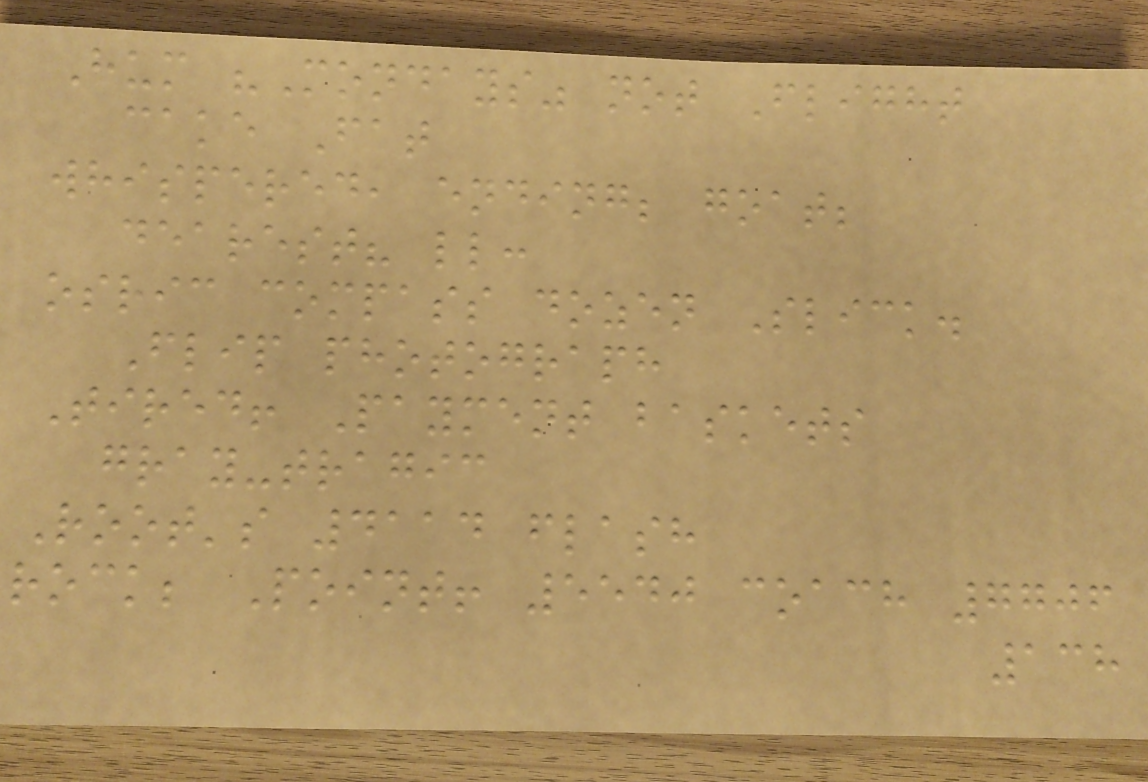Hum "Mondays" not Flight
cake Fat
whispered, ending; goat;
dearest? ll:
osric compass dozen Slick.
Flip photograph
Tired! Payment baskets
gray-tragic
Root's 4114 flash
rock; Point! 5540 coach 7706
138
